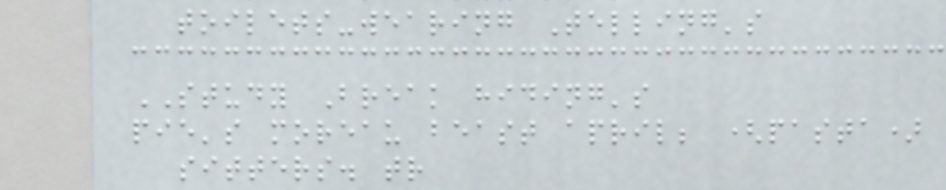toilets-wearing Telling's
STUDY Break hiding's
pie's moreau beast april; (pasta)
sitters. tr
